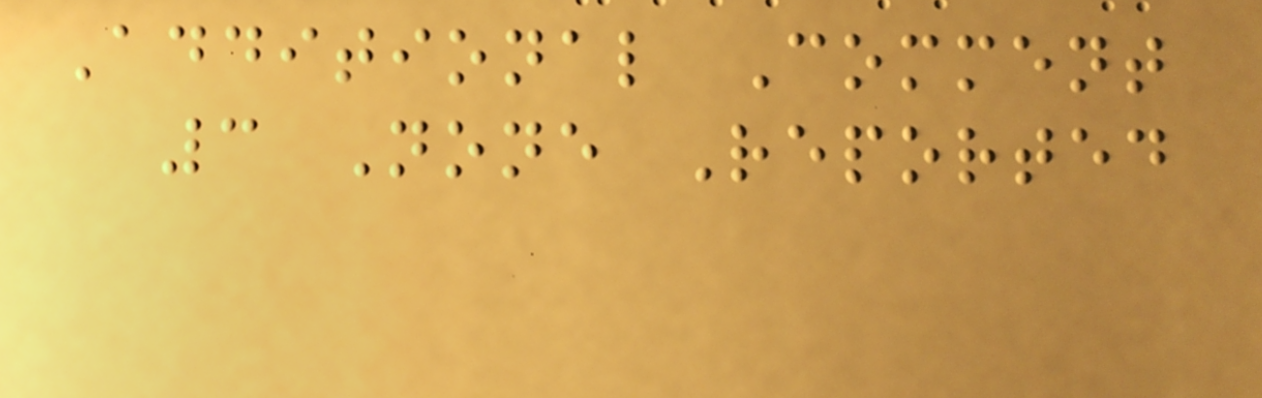Additional Comment
3 None Reported
